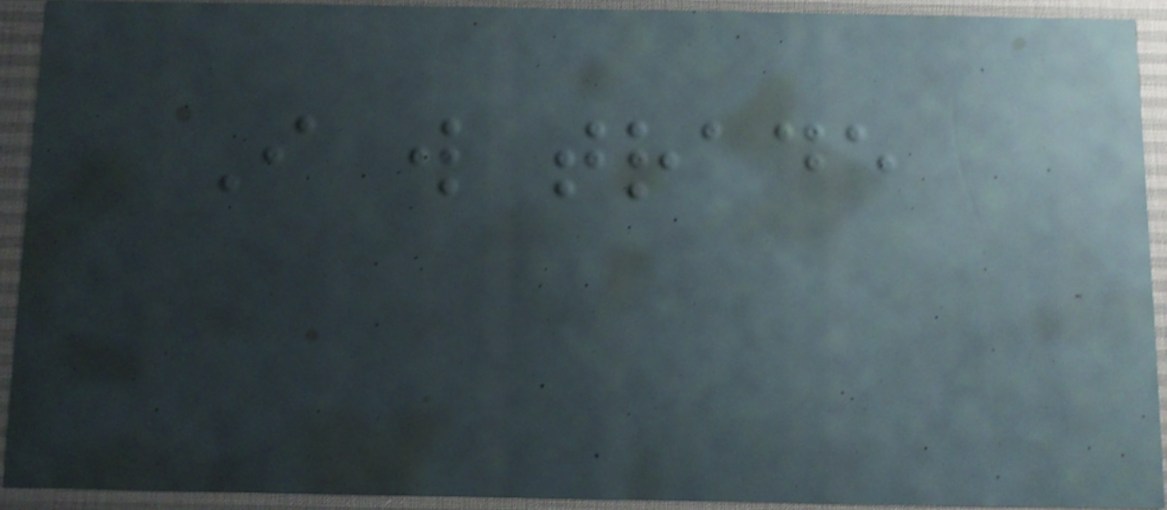I will trade
